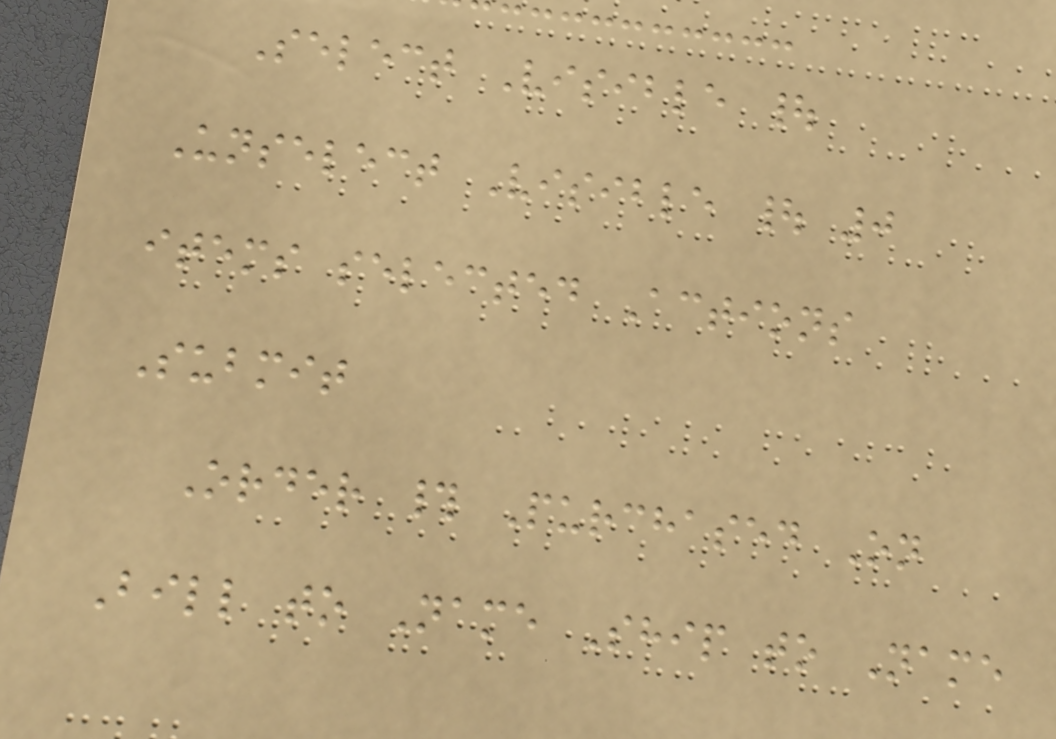Select Visible |
Unselect Visible | 0
items selected Actions
Submit
Order # Purchased On
Bill to Name Ship to Name
